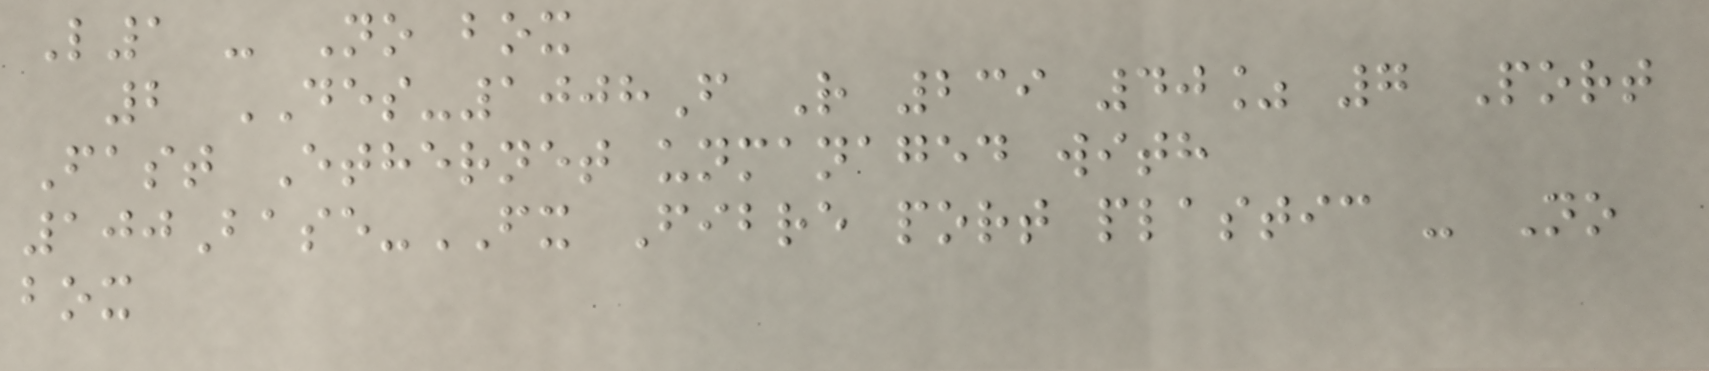L1 - No box
2 DES-1008F R 239 40% 7 Port
Fast Ethernet unmanaged with
100Base-FX Fibre port plastic - No
box
